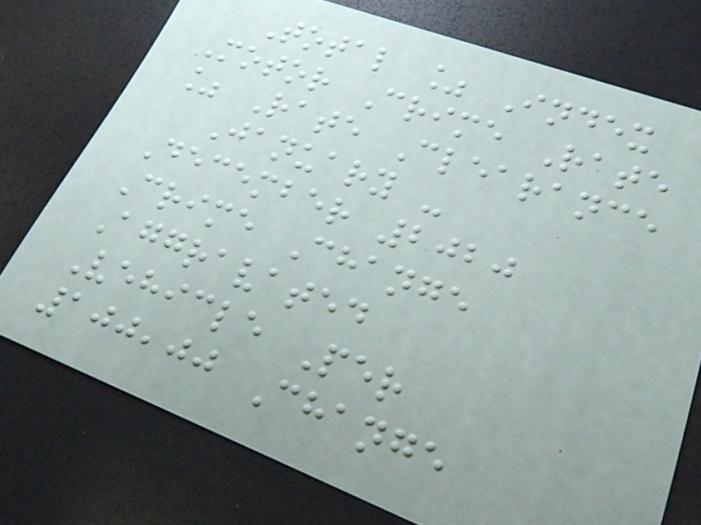Total % Index
Motor Crime Rate
% Rate Clearance
January -
December 2020
Crime Change
Aggravated
Vehicle Per
100,00 Change
